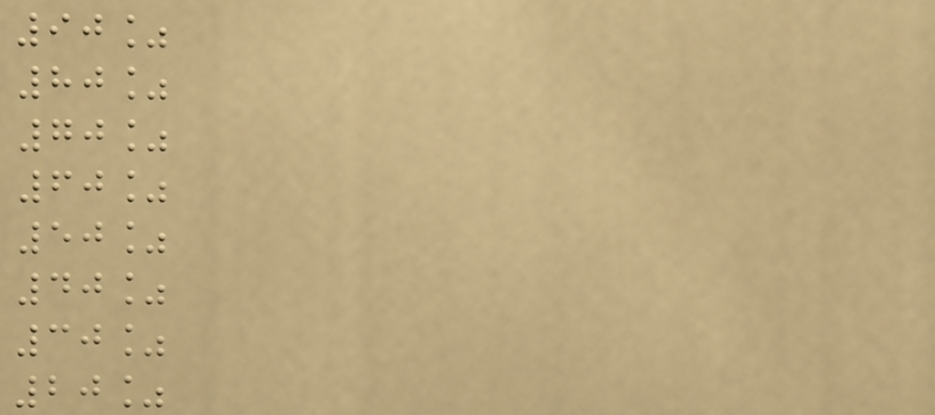90%
80%
70%
60%
50%
40%
30%
20%
